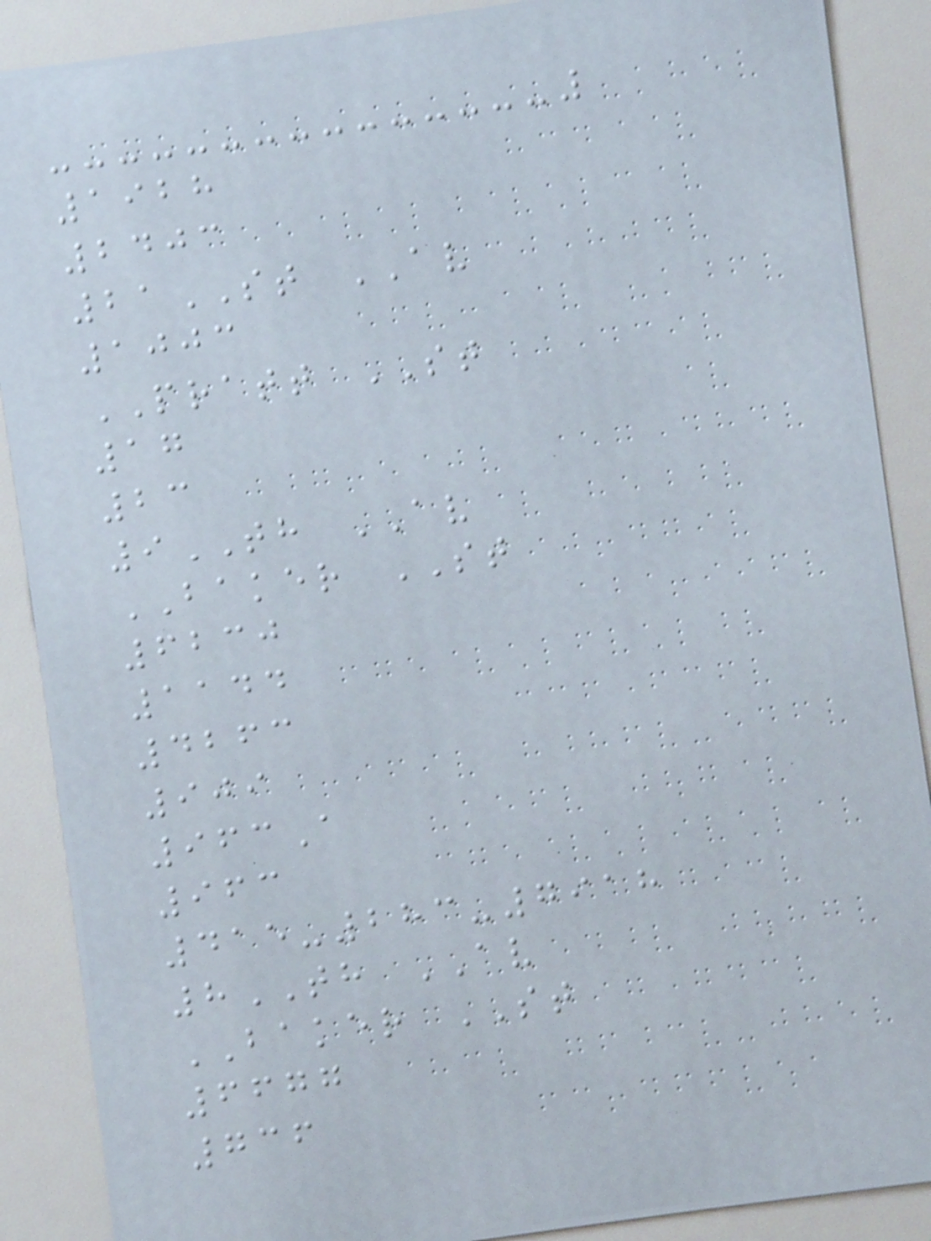1928
2403
21ST AV
1003
PRATT ST
17
23
9TH AV
BAKER ST
6230
1144
4263
909
963A
963
415-283-7918
8TH AV
BAKER ST
6677
736
